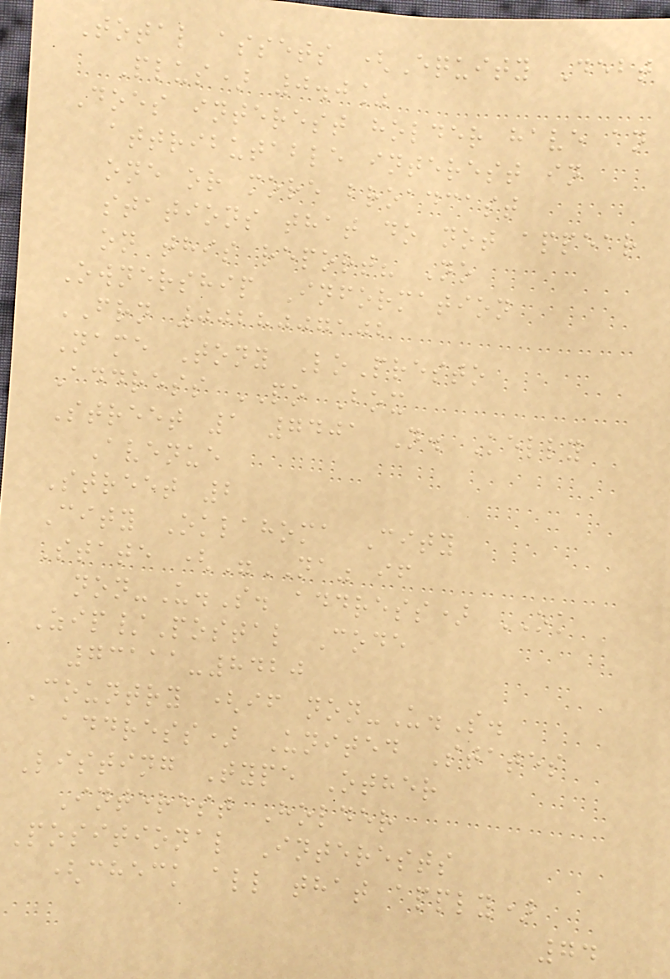Total assets (Equity Debt
Plus) 0.0%
Does interest holder have an
attributable interest in
one or more broadcast
stations that do not appear
on this report? No
Ownership Information
FRN 0028007102
Name Tony LoPresto
Address PO Box
Street 1 7401 N. Kelly
Avenue
Street 2
City Oklahoma City
State ("NA" if
non-U.S. address) OK
Zip/Postal Code
73111-8420
Country (if non-U.S.
address) United States
Listing Type Other
Interest Holder
Positional Interests
(check all that apply)
74
